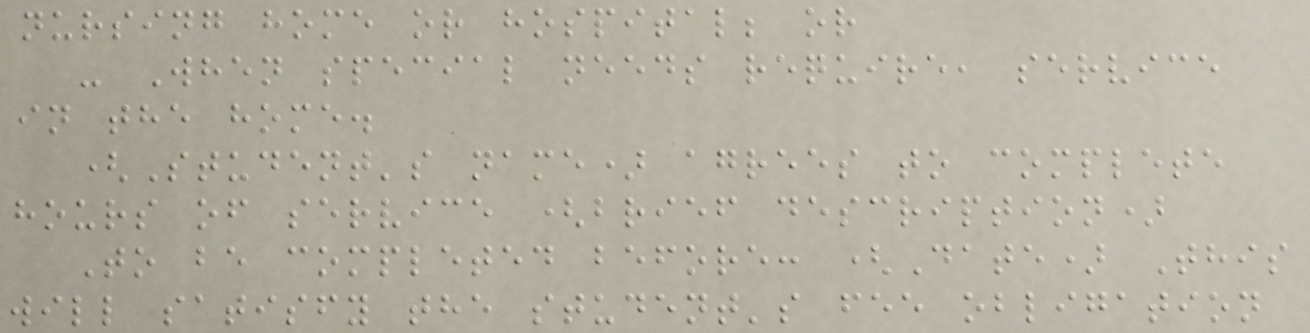nursing home or hospital; or
- When special needs require, service
in the home.
(Student's name) agrees to complete
hours of service (brief description)
To be completed before: (Date) This
will satisfy the student's fee obligation
